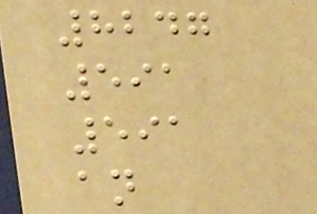8247
591
591
an
